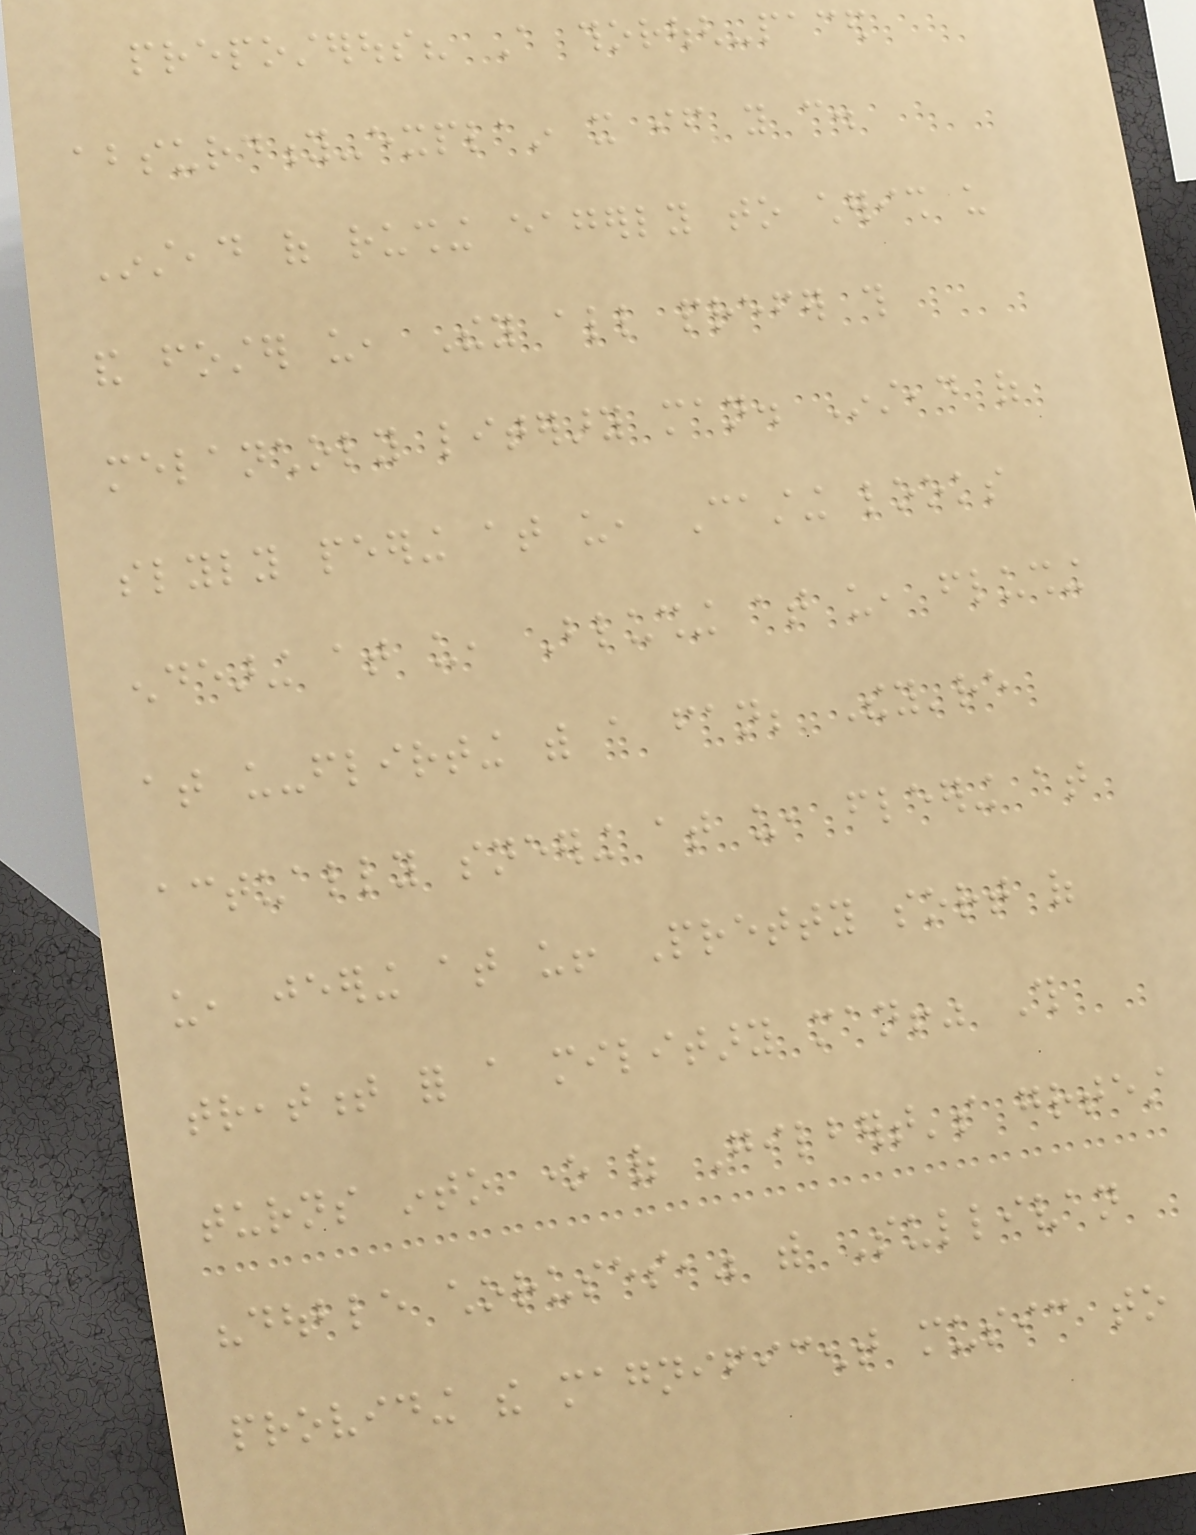preposterous? A thorough-paced
absurdity-explain it if you can.
Instead of rushing eagerly to cherish us
and foster us, They all prefer this
melancholy literary man. Instead of
slyly peering at us, Casting looks
endearing at us, Blushing at us, flushing
at us-flirting with a fan; They're
actually sneering at us, fleering at
us, jeering at us! Pretty sort of
treatment for a military man!" This
turns into one of Gilbert's greatest
"double choruses," with Sullivan
providing the magnificent music to
